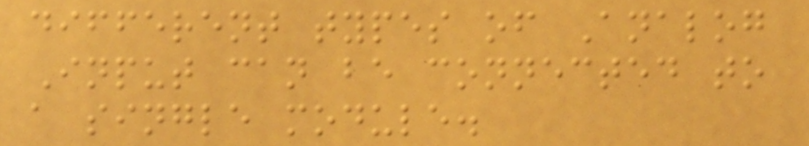different types of Analog
Input can be connected to
a single module.
